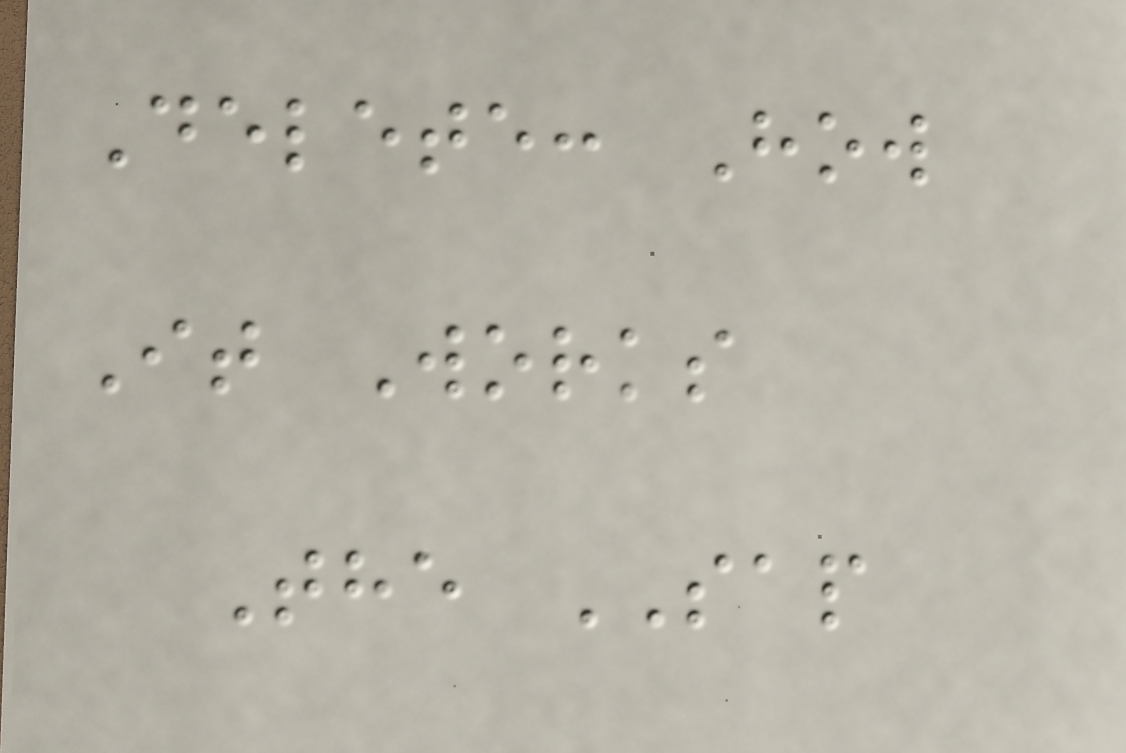Delete: How
It Works
The SAP
